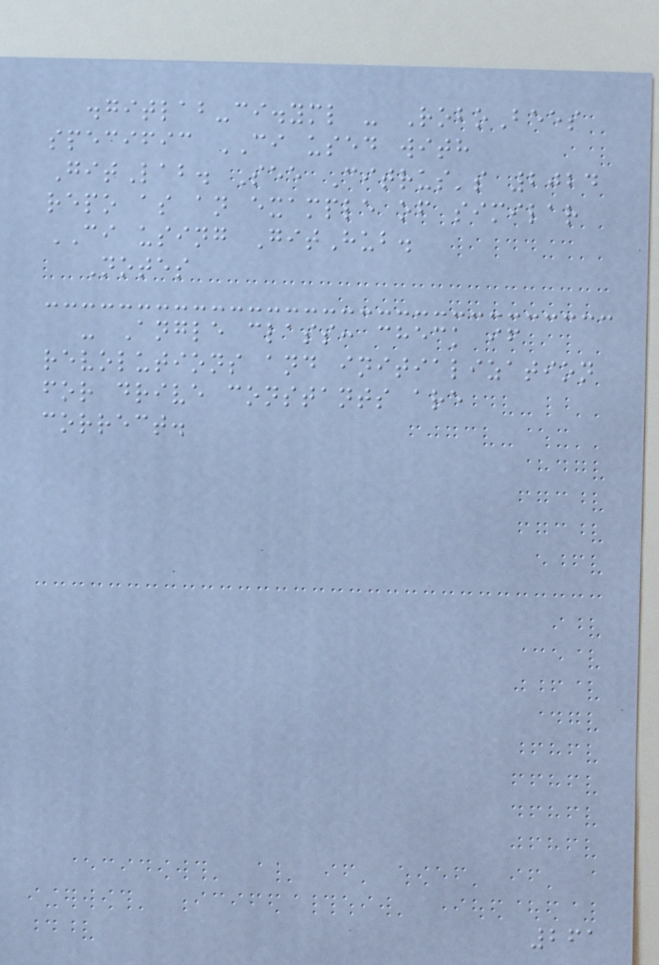.gitlab-ci.yml - RoboBees
specific CI used with
GitLab. See Citrus's 2024
repo as an example of similar
CI using GitHub.
Notes
- Angle class: check if
revolutions and initialization
for drive constants are
correct.
261
